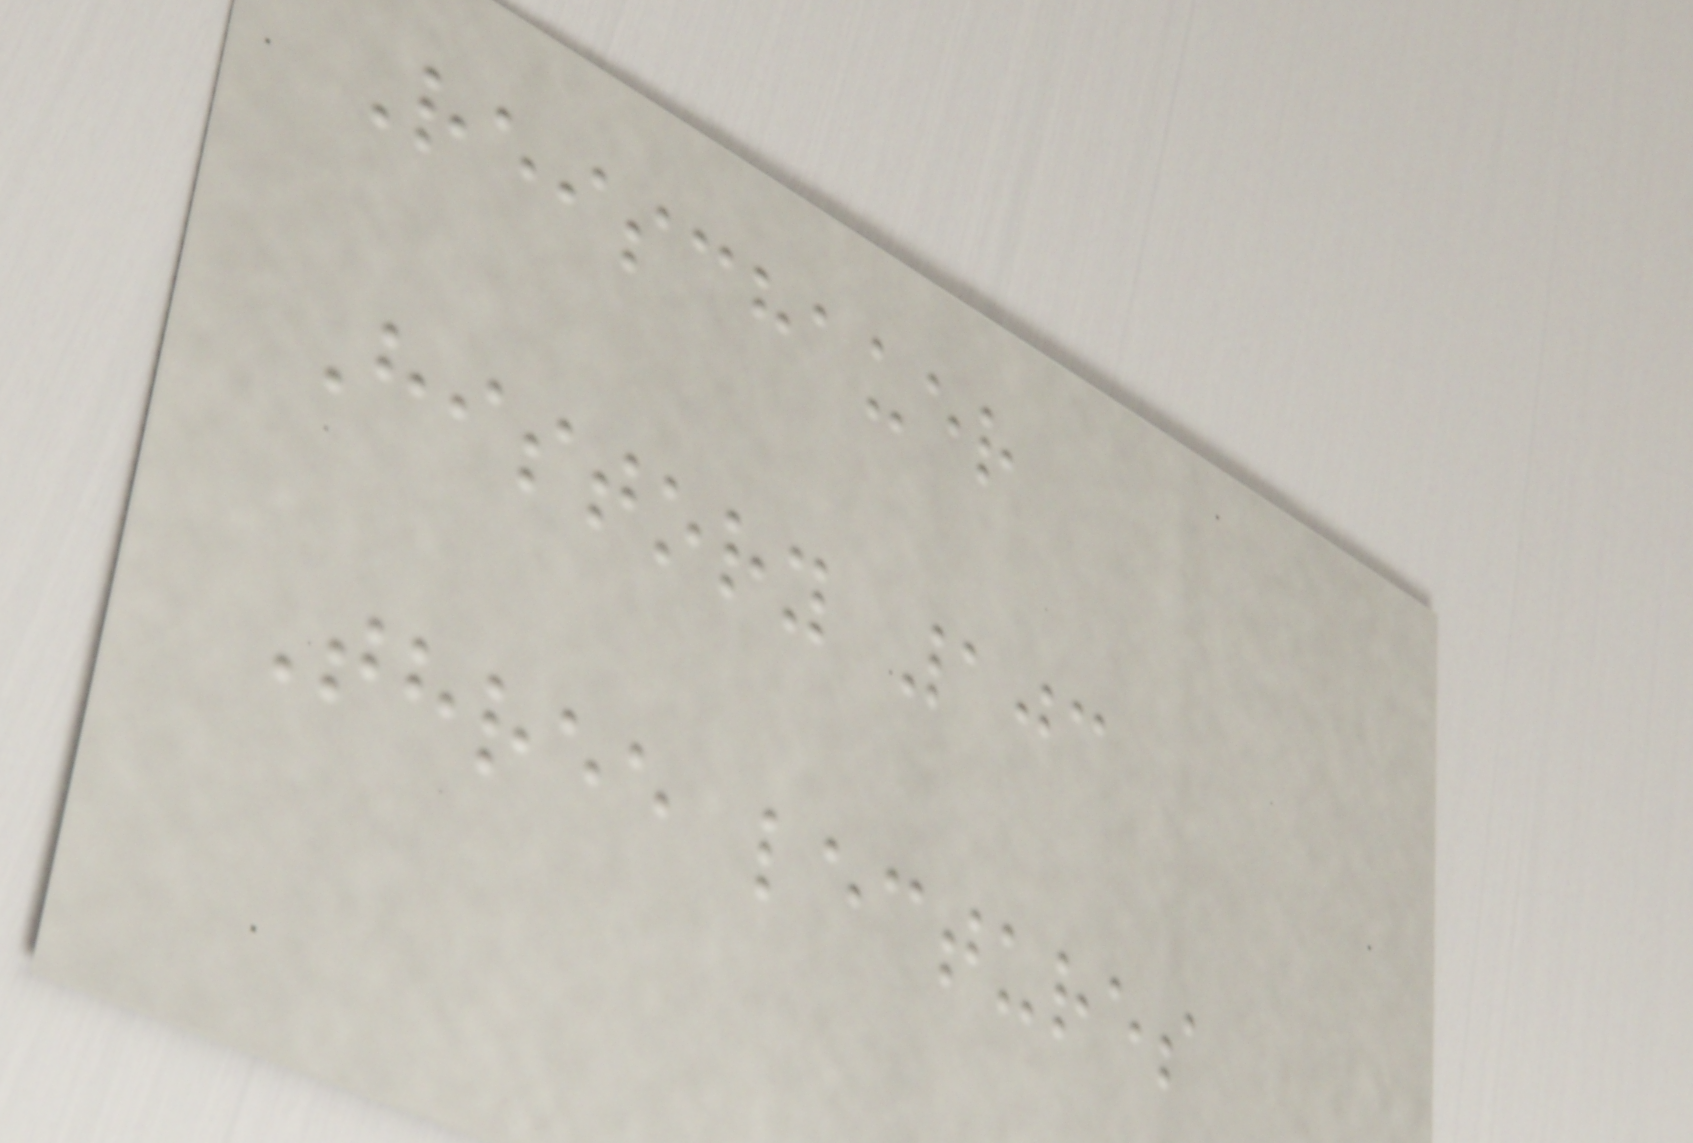Reischauer
History 103
Three lectures
